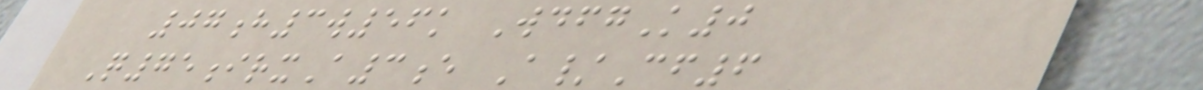07h3w56k WdfgK0
Q75irxA3e A/Cf6
